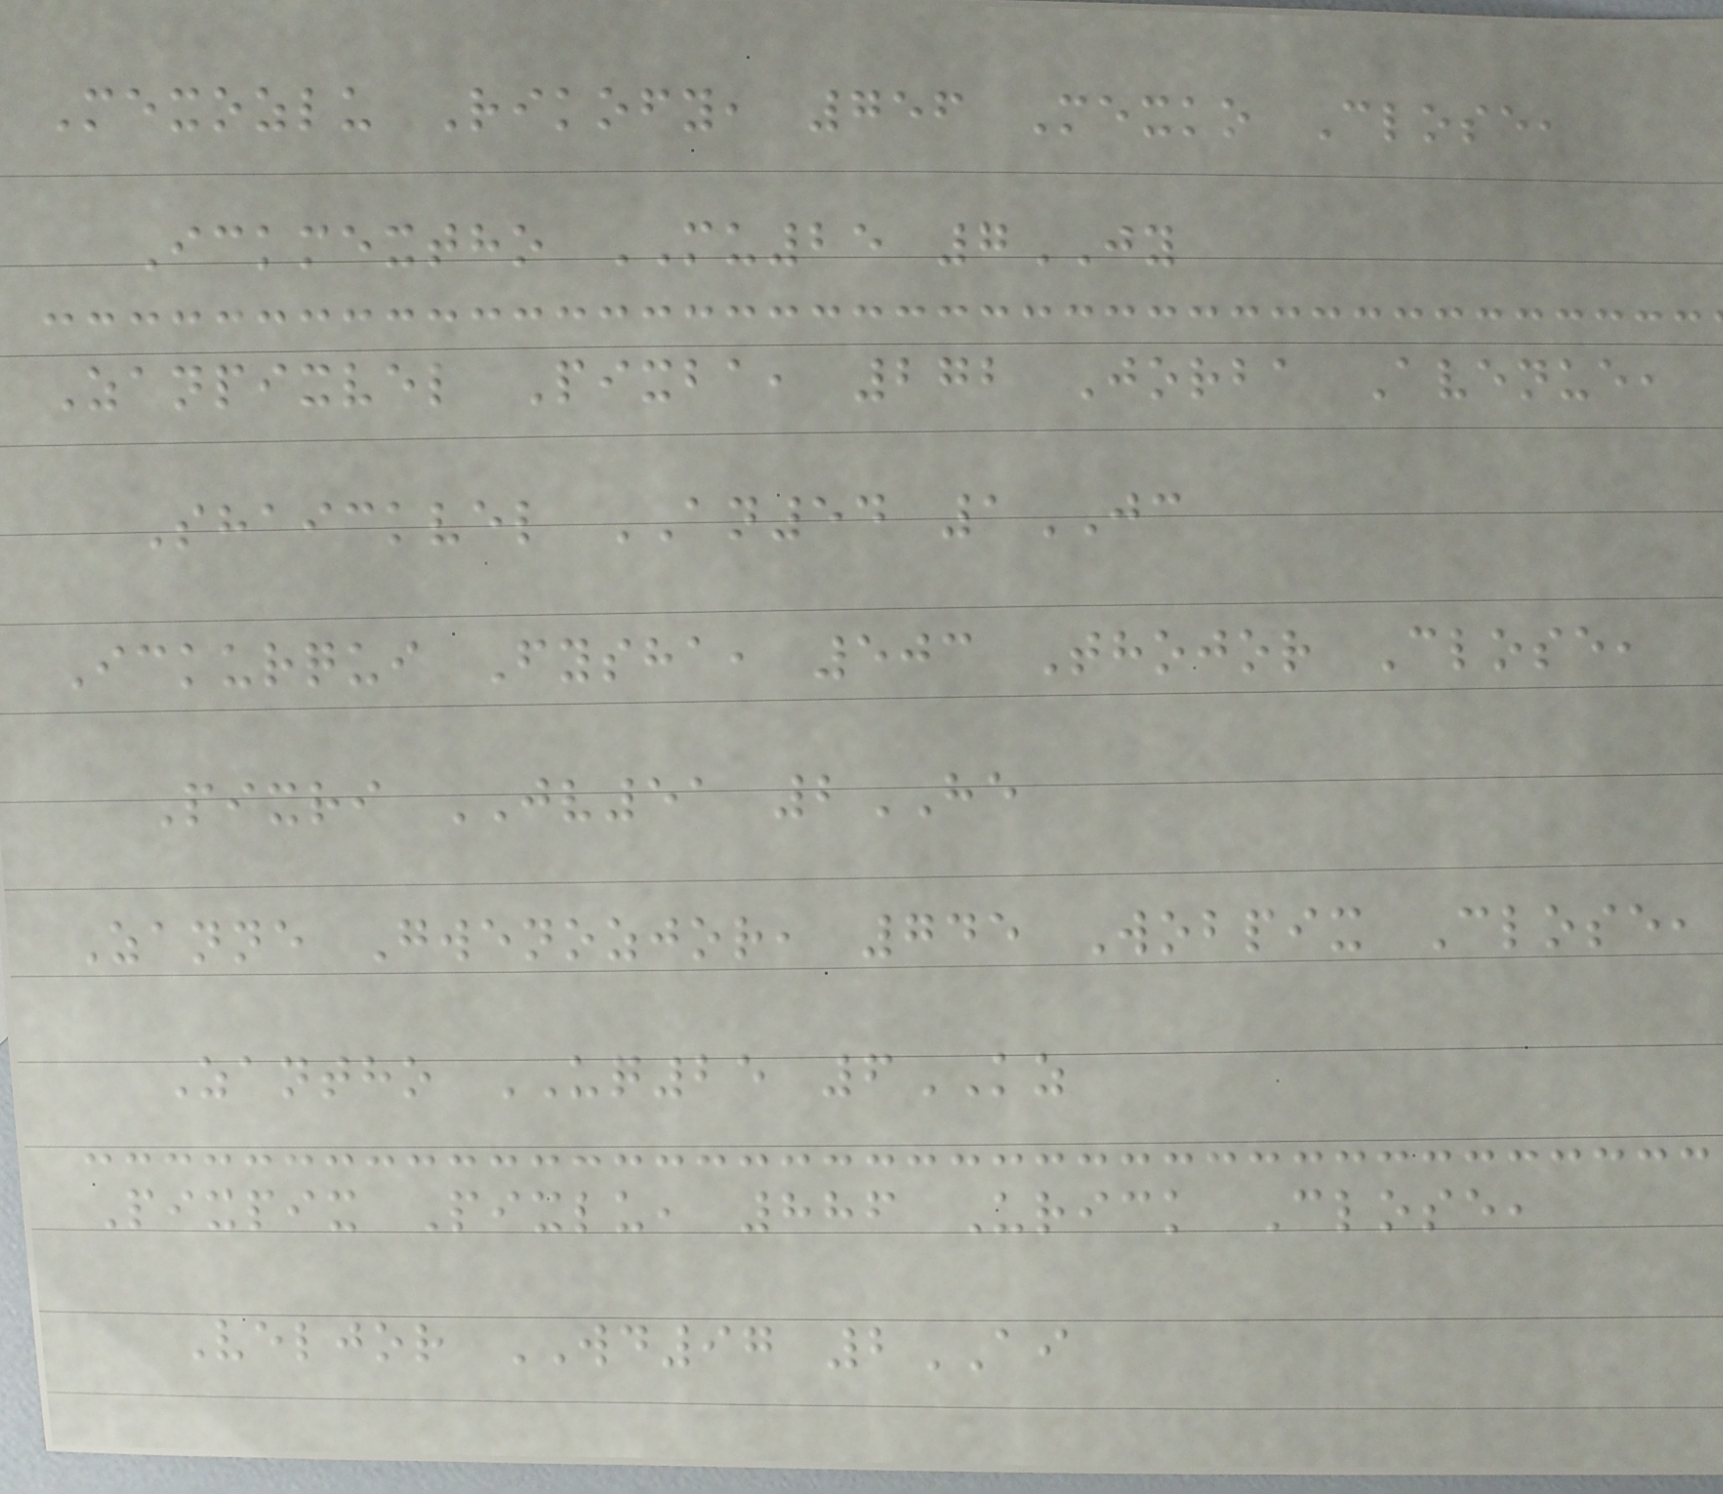Mexozlu Rikofy, 756 Mexko Close,
Ickmextho MU25 7JY
Zanpixvel Pixba, 272 Jorba Avenue,
Shaickvel AN54 1JC
Ickurqui Fysha, 503 Thojor Close,
Pixri JV51 2HE
Zanne Gwenozjor, 745 Wobpix Close,
Zantho UQ25 6KZ
Pixpix Pixlu, 886 Urick Close,
Veljor WD97 2AI
